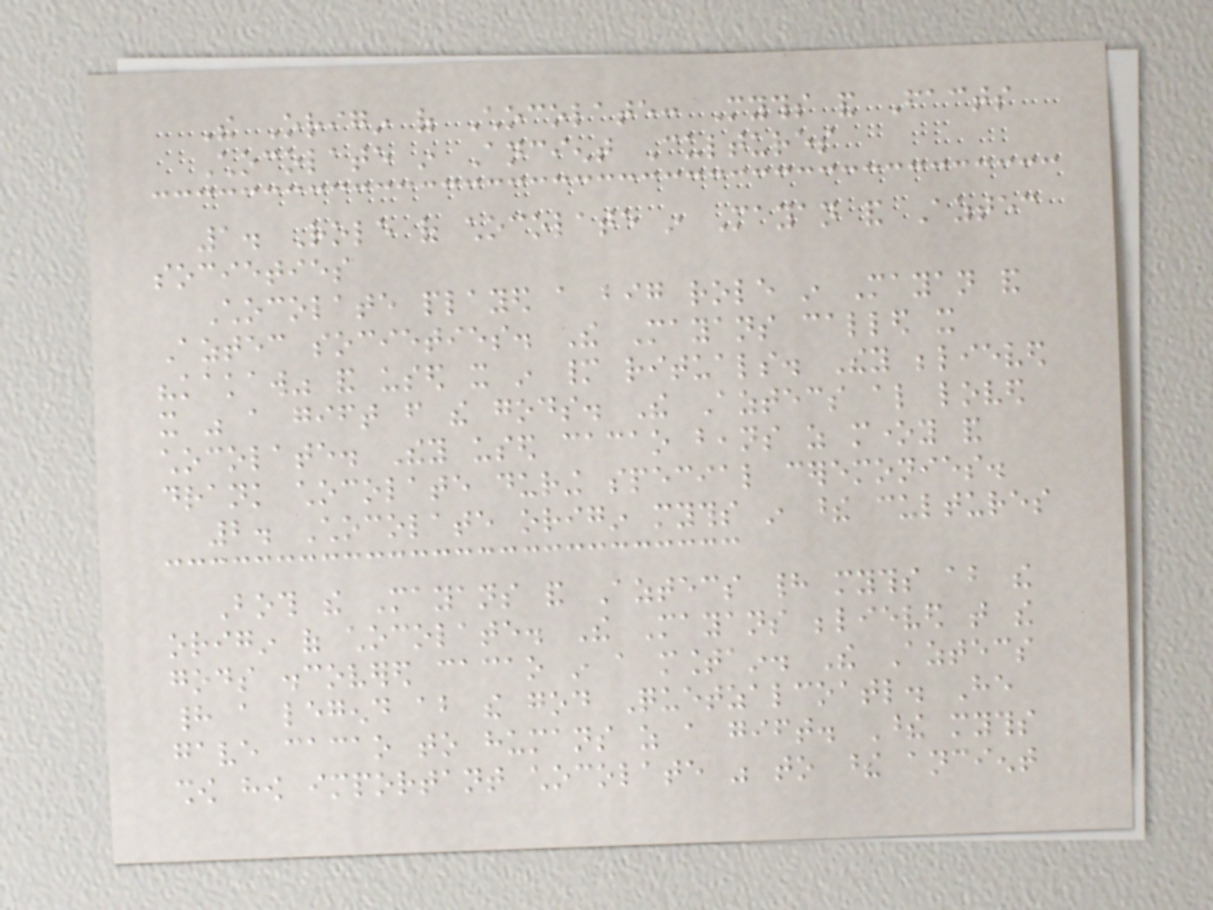The Origin of Chocolate: Myths and Facts
Chocolate in Ancient Cultures
1. Role of chocolate in Mayan and Aztec
societies
Chocolate played a big role in Mayan and
Aztec societies. The Mayans called it
"kakaw" and used it in many rituals. They believed
it was a gift from the gods. The Aztecs also loved
chocolate. They used cacao beans as money and
drank chocolate during special ceremonies.
2. Chocolate origin myths in these cultures
Both the Mayans and Aztecs had myths about the
origin of chocolate. The Mayans believed that the
gods discovered cacao in a mountain. The Aztecs
had a legend about the god Quetzalcoatl. He
gave cacao to humans as a gift. These myths
show how important chocolate was to these ancient
